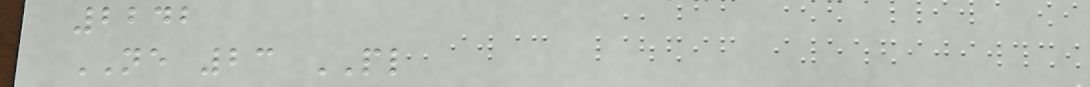2242
NE 23 PL
